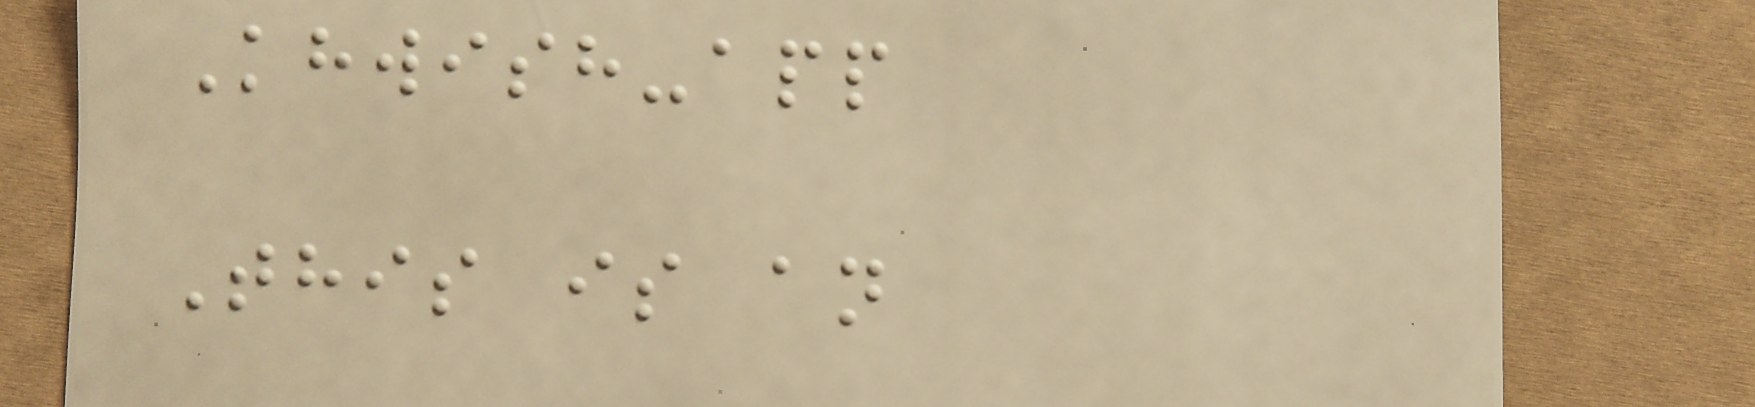Khwish-app
This is an
